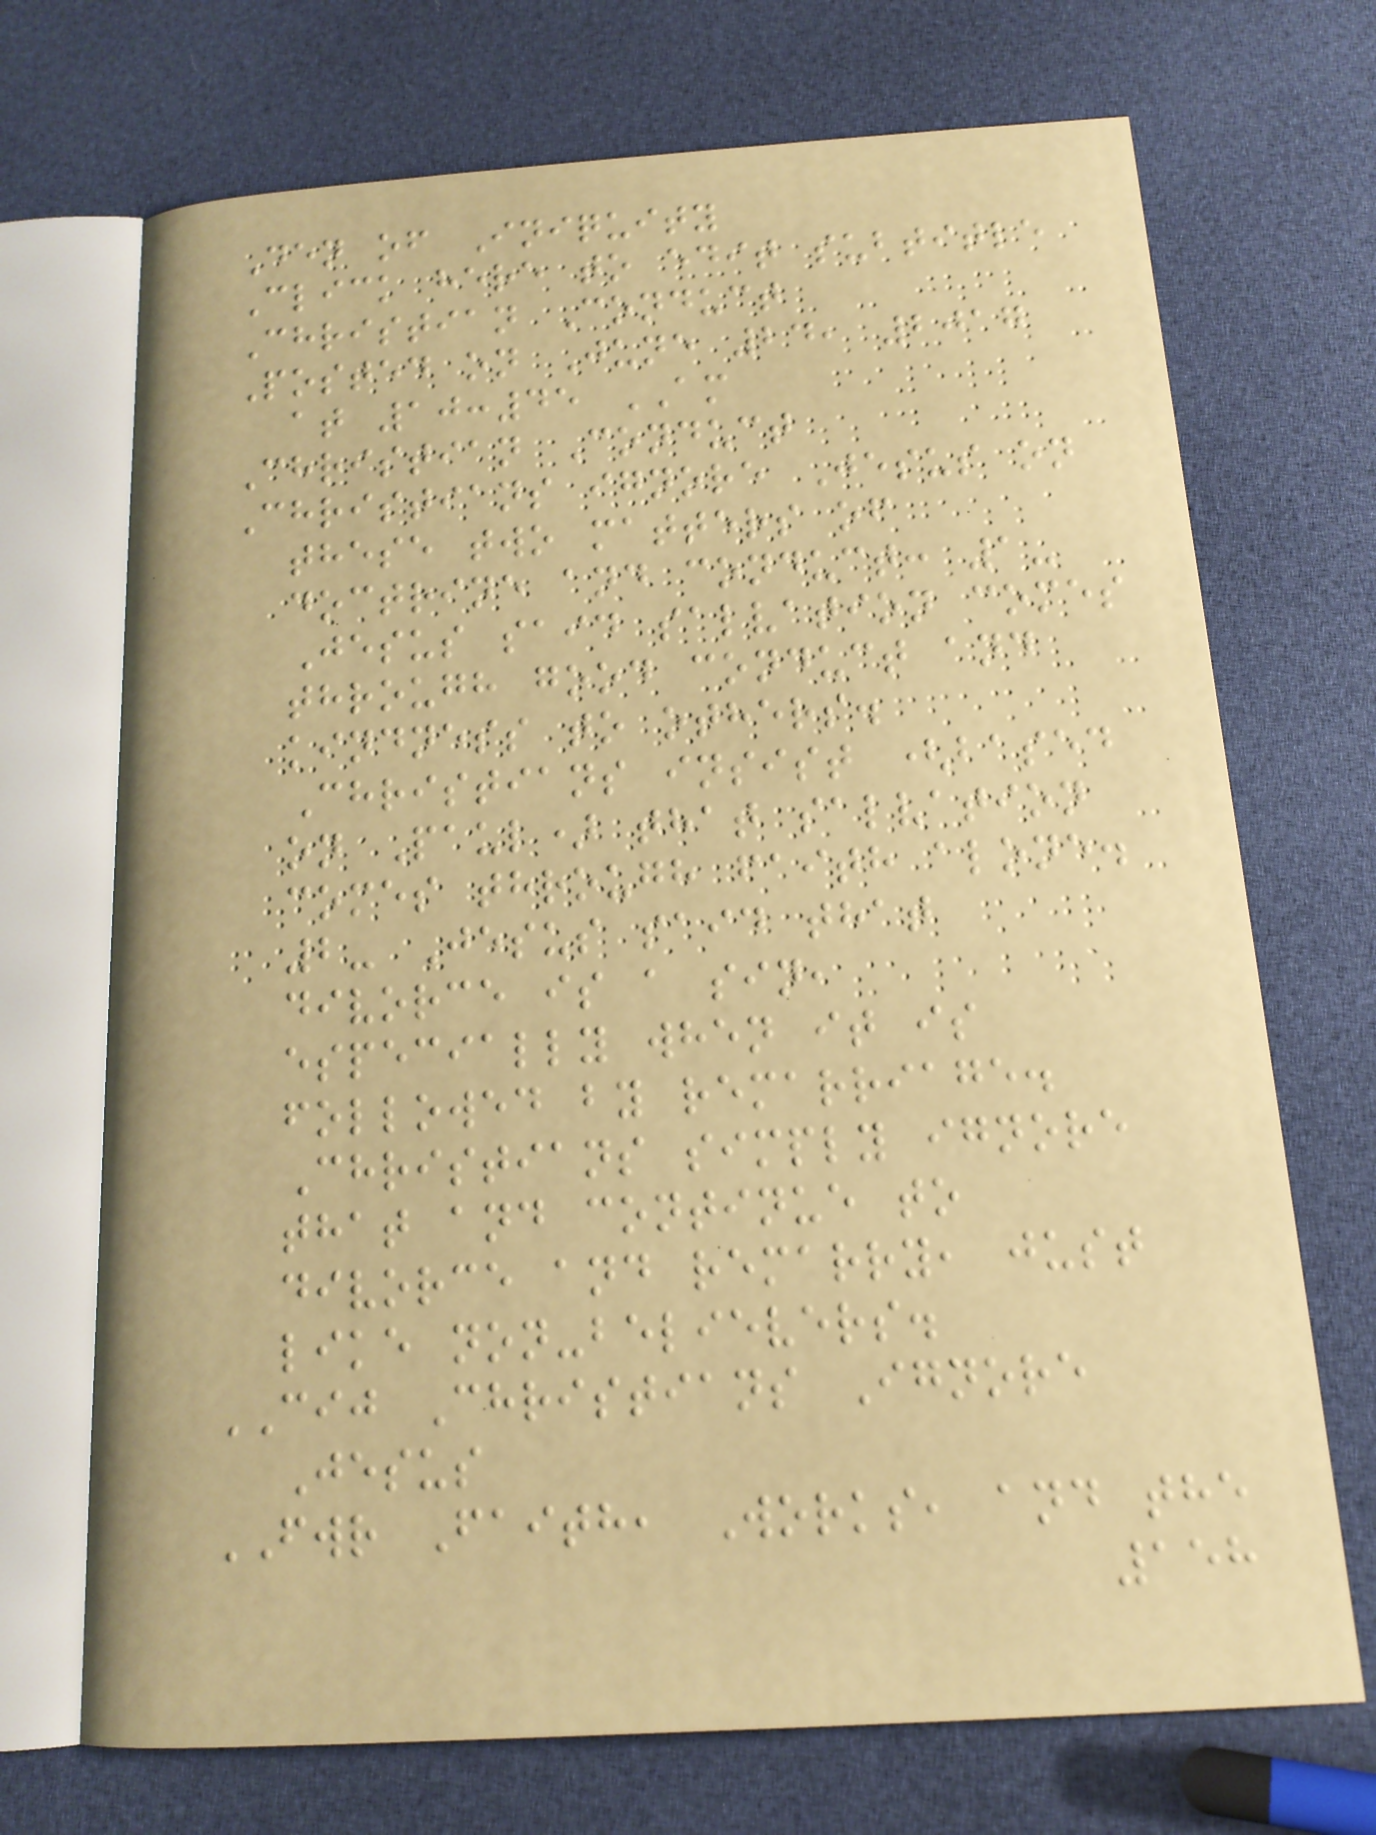Den of Iniquity
Click here to edit subtitle
Christian Conduct
Posted on June 24, 2017
at 10:45 AM
Christian Conduct
Christians ignore Jesus on
these two matters of
doctrine and conduct: 1-
Jesus said salvation comes
through good conduct and
kindness to others.
Christians insist (based
on Paul) that salvation
comes through faith alone.
2- Jesus said that
divorce is a sin,
especially when it is
followed by remarriage.
Christians simply ignore
that and continue to
divorce and remarry, just
like non-believers.
CIJ Christians Ignore
Jesus
FWR Faith, Works, and the
158
